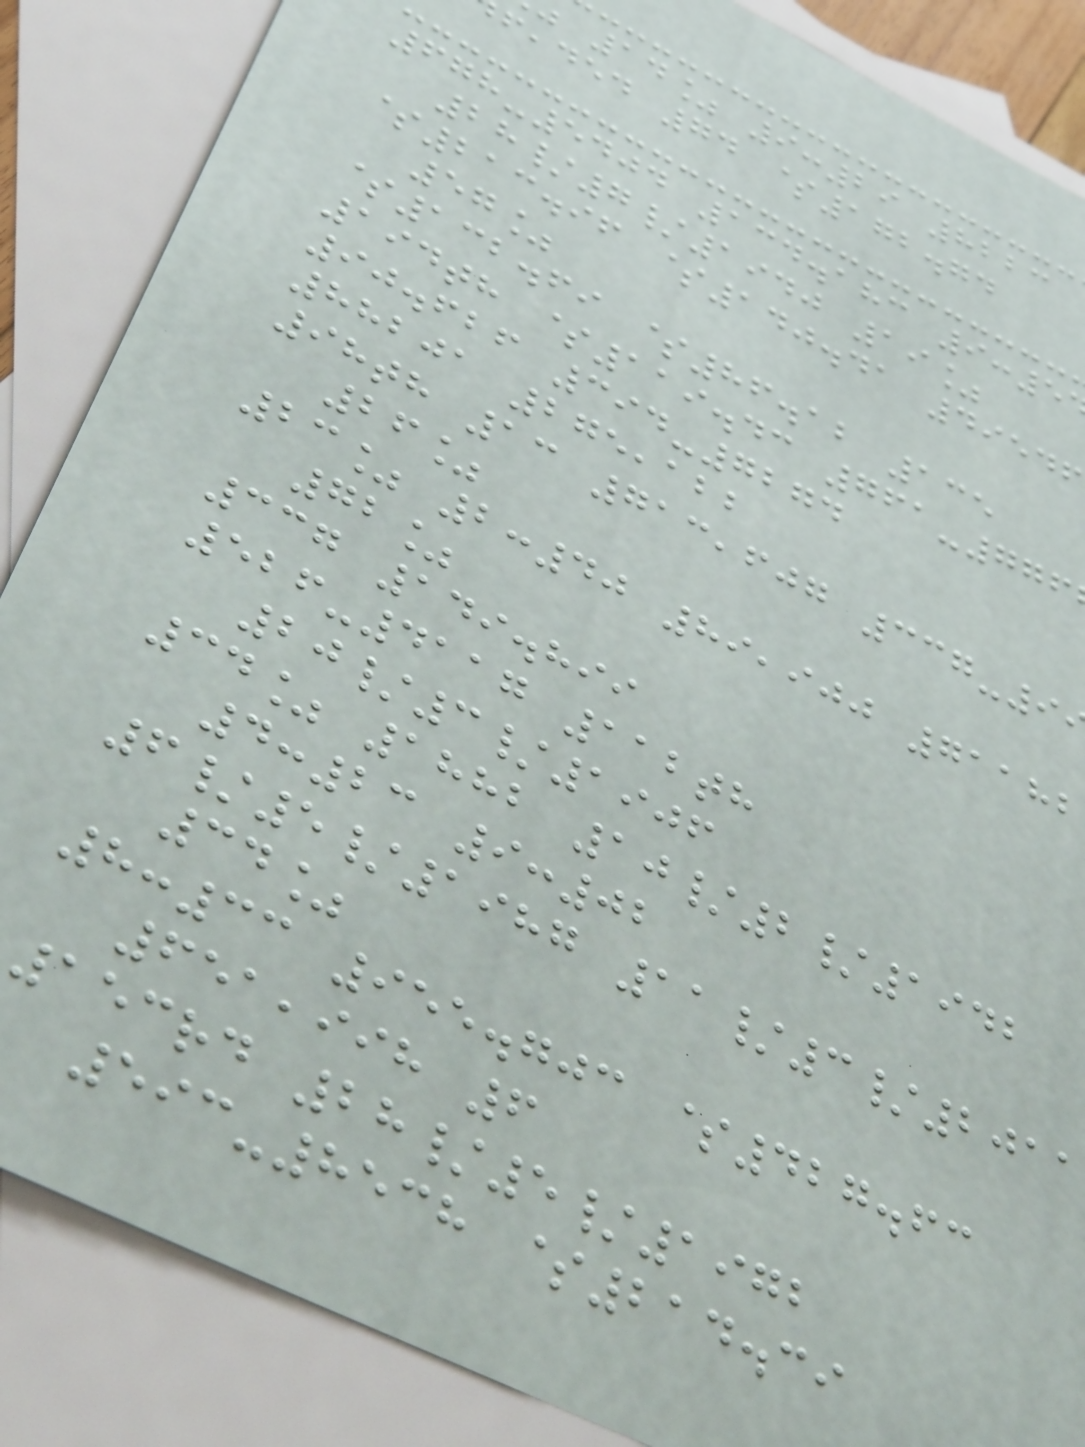14% 9:29 8223
,ded 74 $172.74
678-5404 134.183 9:5
28/7/1940 19%
$213.96 $140.41 49546
57%
$132.69 $86.12 135
194th $119.43 761-776
90.626 394-7274
88201 275,122
98th 13 713,607 337-9
26%
23% 2:40 89,900 71182
72%
337 149.899
526-4117 112th
20/3/1906
34% 1882 10/2/1942
4:23 9:02
6/5/1987 11/3/2011
34%
8:33 955.703 $427.63
651,998 6
153rd 28/5/1972
593-8538 $214.39
